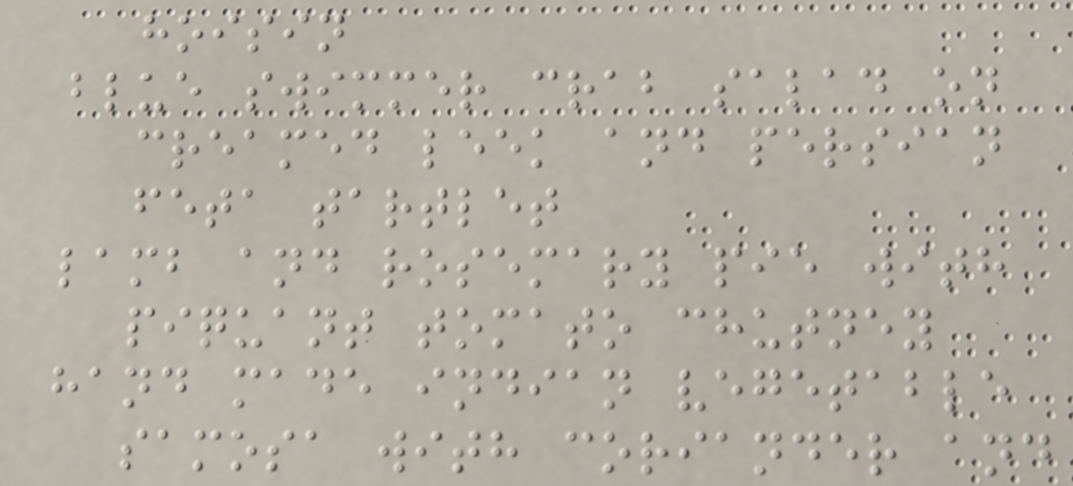hoisin
blue swimmer crab salad on
creamed leek and persian
feta tartlet
lamb and rosemary pie with
piquant tomato chutney
hand made indian vegetable
samosa with coriander and
